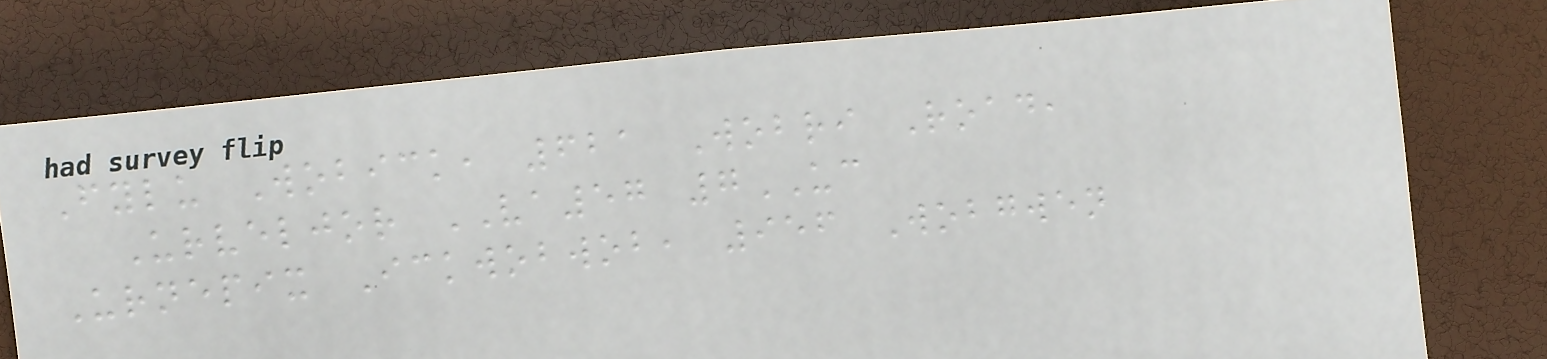Fylu Wobick, 621 Wobri Road,
Urveljor VA57 7UC
Urnepix Ickwobwob, 956 Wobgwen
